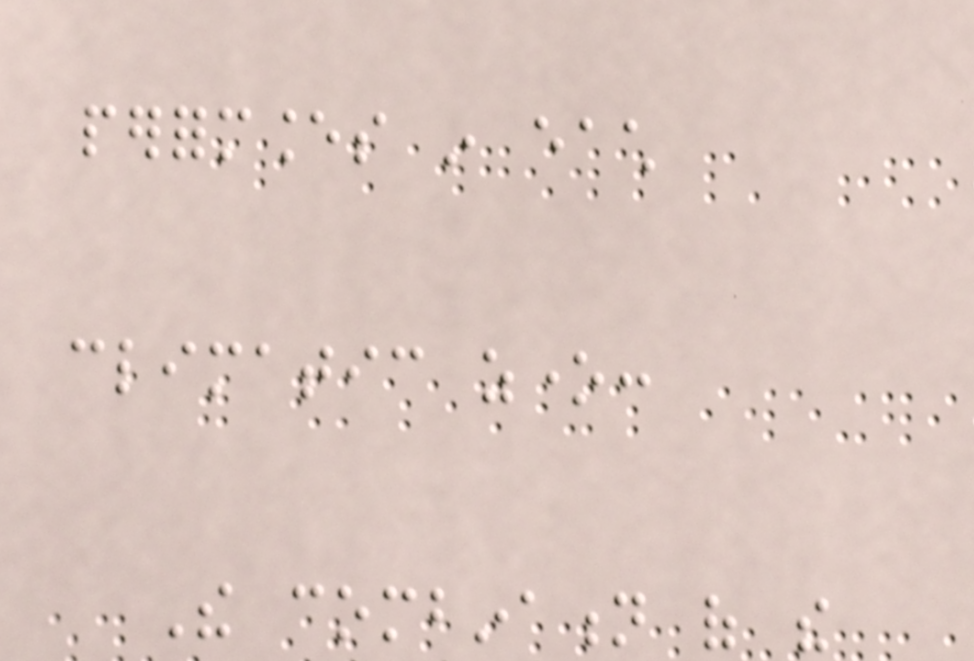performances in each
climatic zone:
The combination of the
